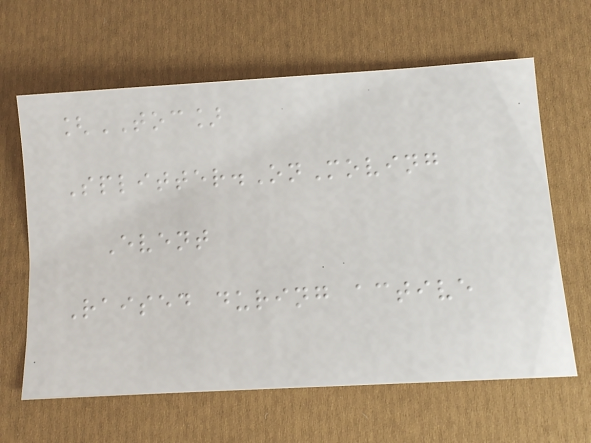[TOC]
Splitter.OnMoving
Event
Raised during active
